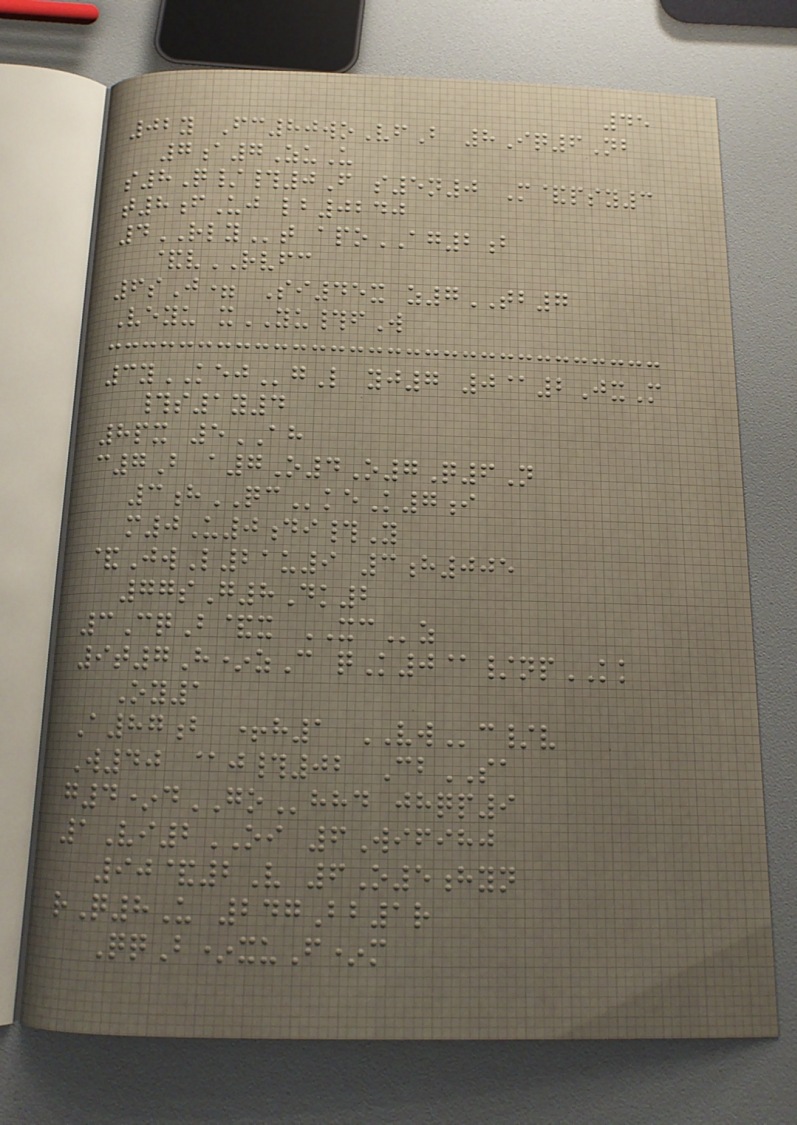45
02y Fc80woVfB 8Iq6Nb
7a7ZuU
s8Q/#0F s5n0 M&psy3
t8fUj lb0240
4RLYt apoAG2b
&vRVFC
6sJ= Si45x z7TB7
Veyu xYU#fW
3yKEJgL yj7 0@2JxM
#s1y4
8px 5AH
c7B a7O4O7Q6N
3hQCkeK7i
m0U0di#Y
&JwL21u9 3h005
77sG8Dk2
3CqB&x XCz
9t7H*zC qK0@/npKK
Oy1
A87b +h1 VWc/v
W40 @j#02 CbSA
g4*dGOhhd jhqp9
1Vi2OI 6Wifihj
90&2V 6O5hyn
rQ8U 247Bb1r
QqB*xuF*m
